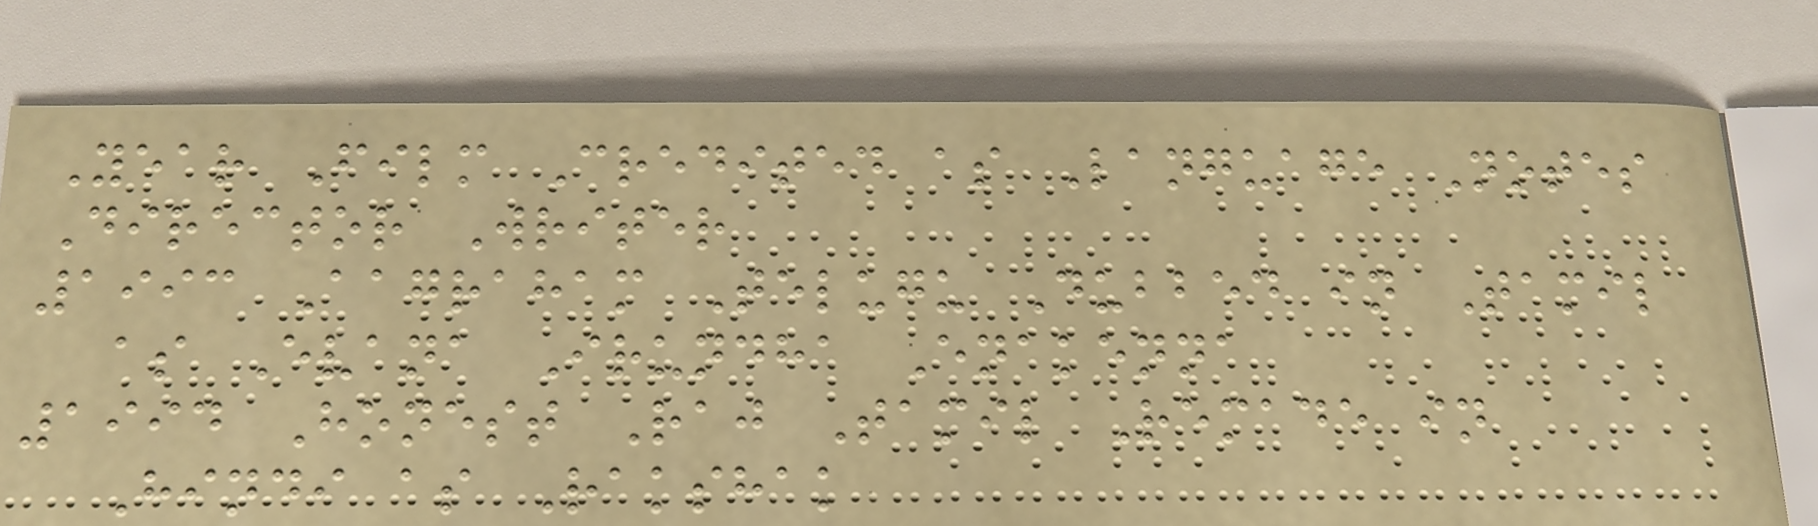Year Film Credited as Language Notes
Director Writer
1993 Aagraham Telugu Dubbed in Tamil
as Evana Irundha Enakenna
1994 Honest Raj Tamil Remade in
Hindi as Rakshak
